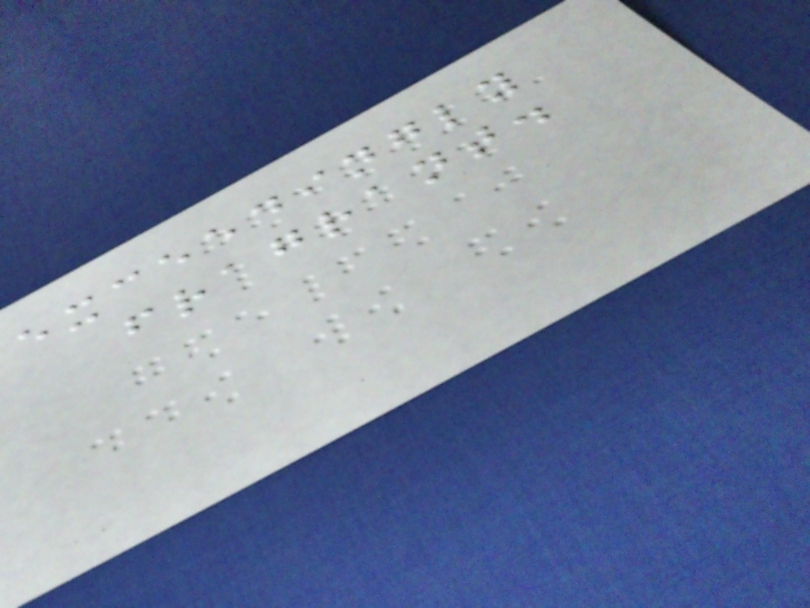exceedingly
fragrant.
